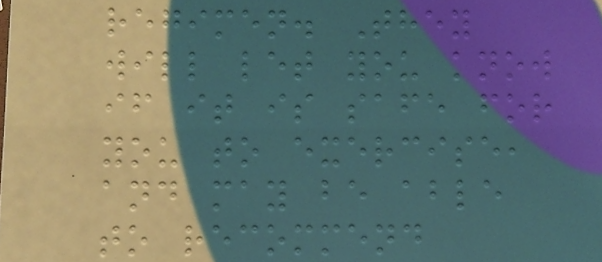regimen. They
will let you know
if it is safe for
you to exercise,
and may be able
to recommend
